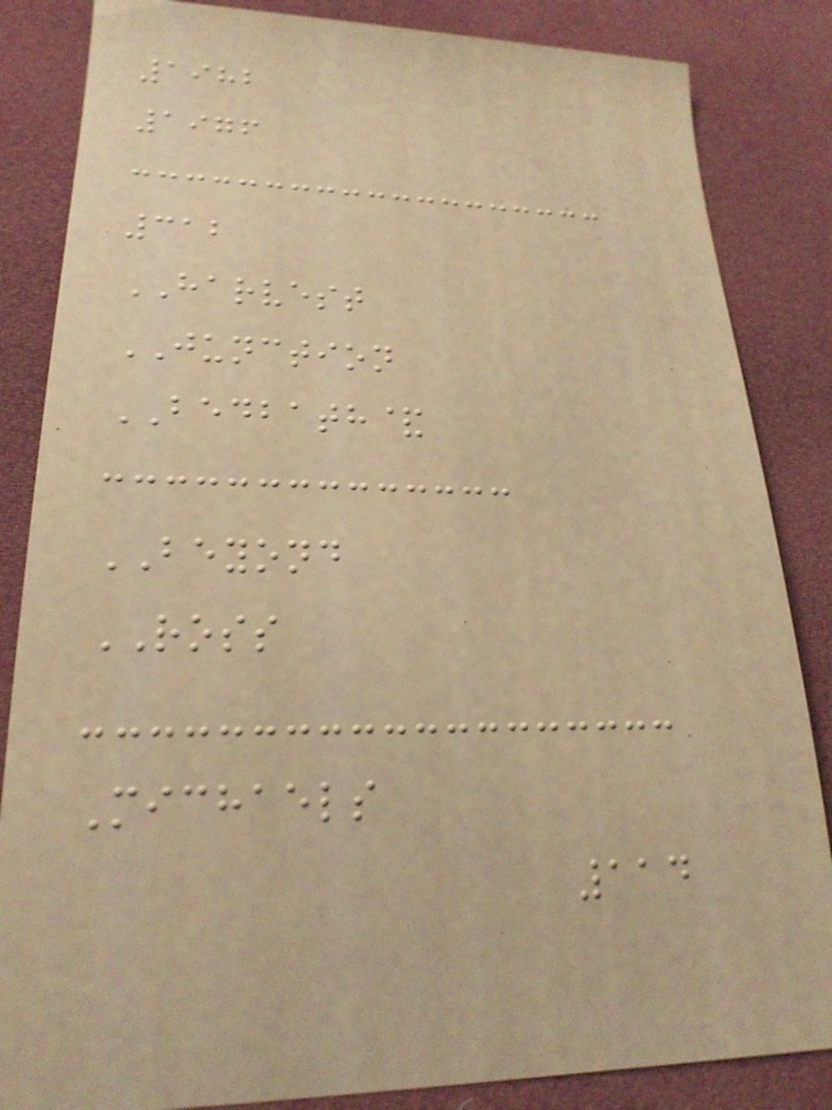1982
1976
312
HARVEST
JUNCTION
BEDBATH&
BEYOND
ROSS
Michaels
114
